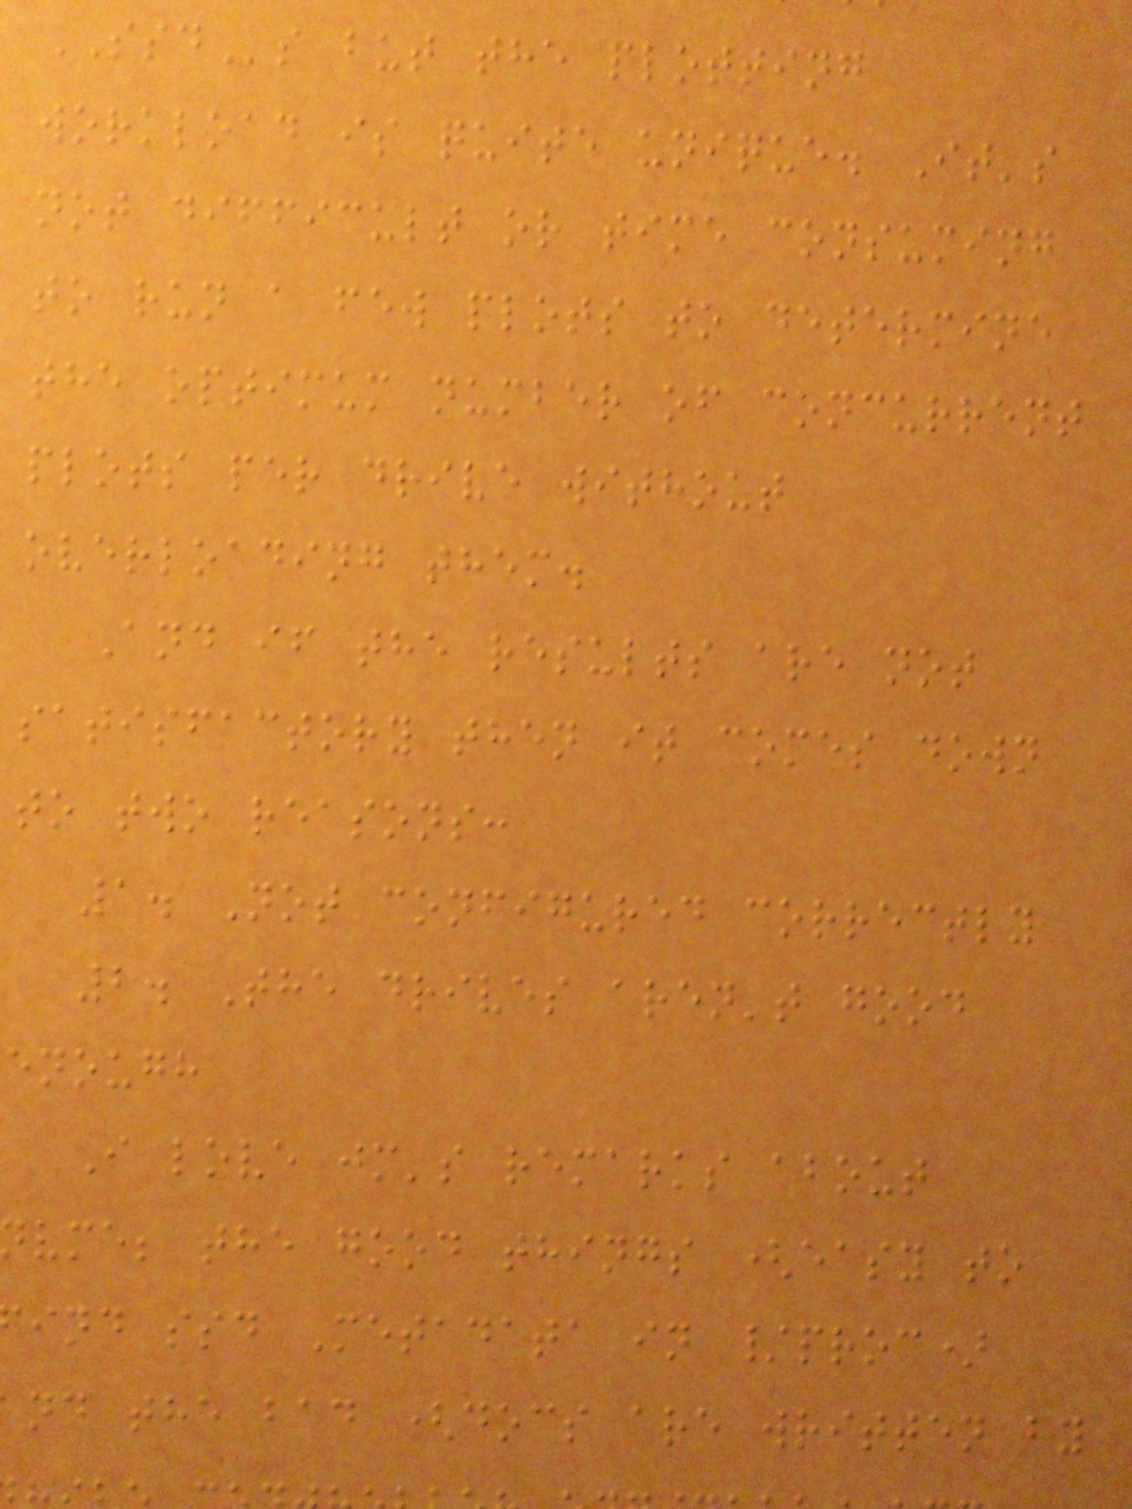SSDs but the plotting
workload is quite unique. It's
not difficult or time consuming
to run a few plots to determine
the optimum number of concurrent
plots per drive without
overloading them.
And if the results are not
satisfactory then it comes down
to two reasons:
1. Not configured correctly
2. The drives aren't good
enough
I love jm's remarks about
vme; the good things (easy to
ind ssd Metadata in /proc)
nd the bad (docs are written by
